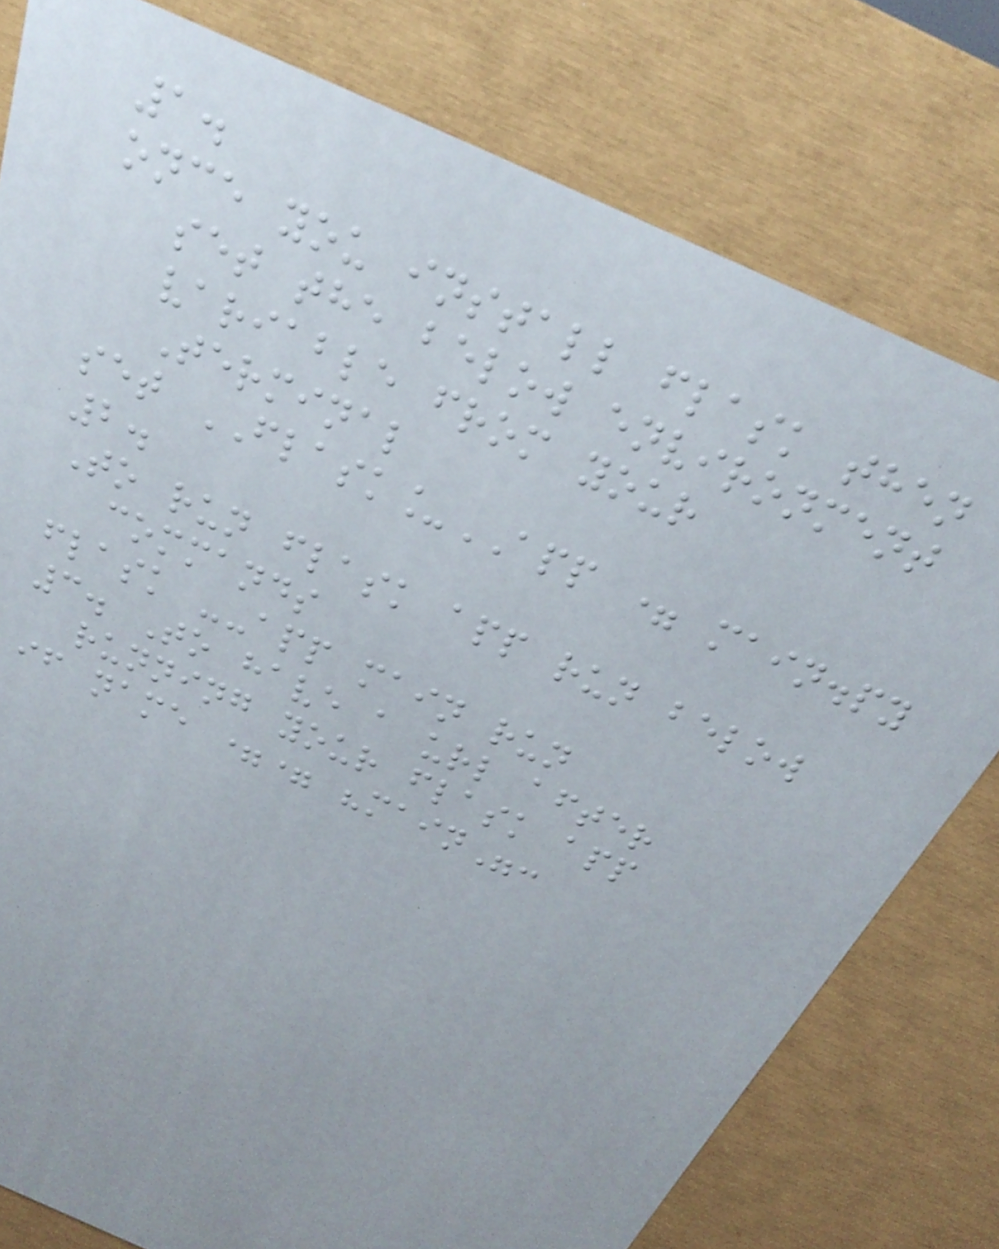1.
once you install flask then
set the below environment
variable from your
Terminal
set FLASK_APP = main.py
2.
To run flask app run below
commands
flask --app main run
3. To have a url after
running your flask app
if name == "main":
